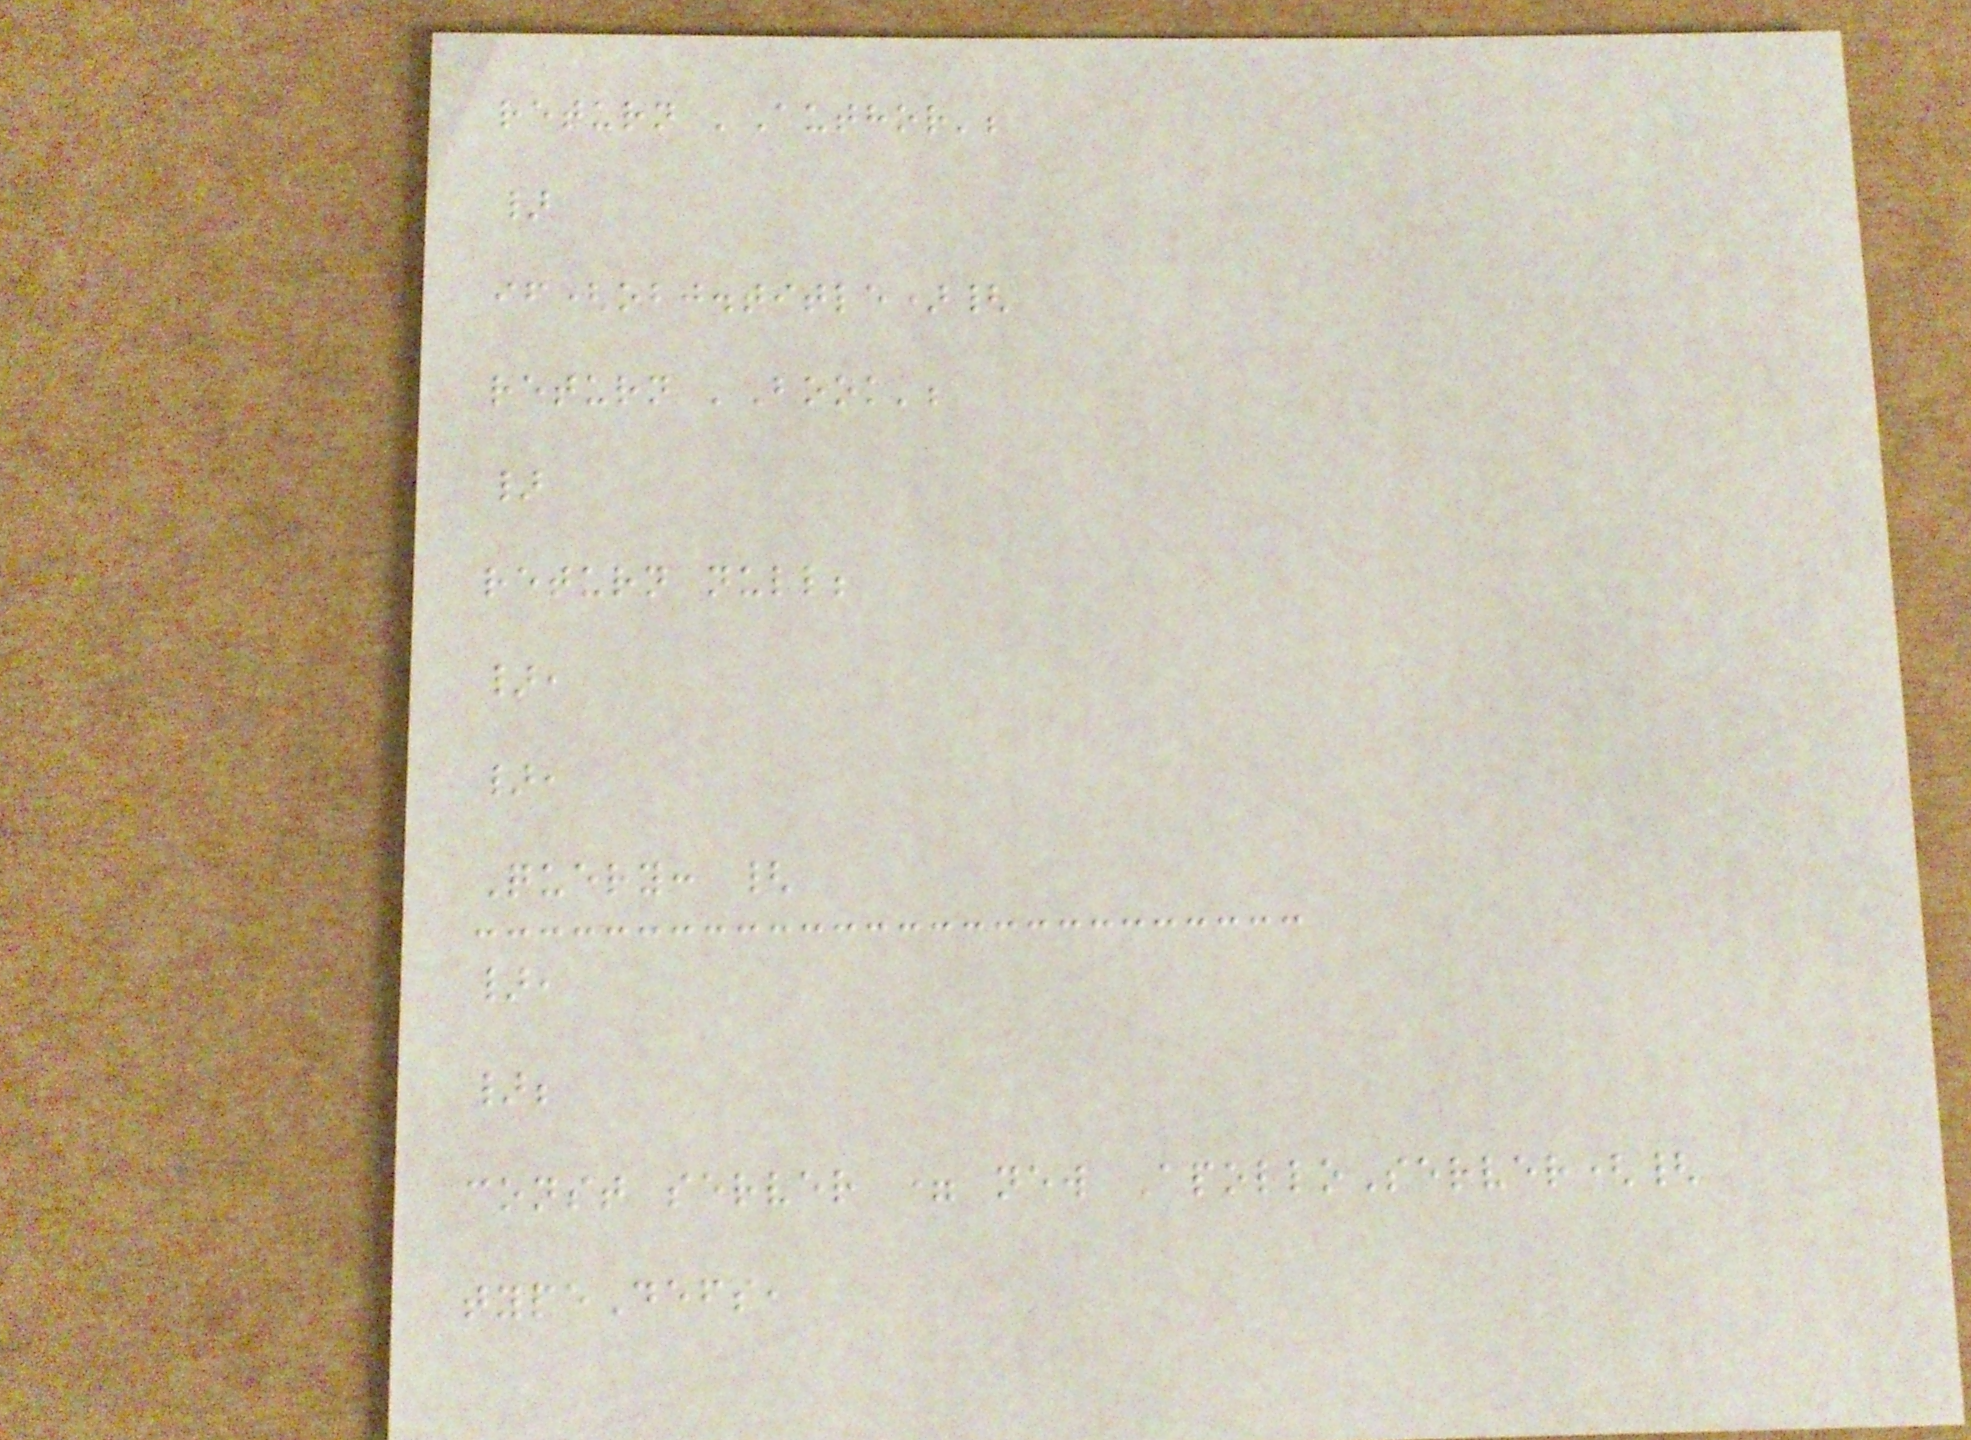return 'Author';
}
if(obj.title){
return 'Book';
}
return null;
},
},
Query: {
},
};
const server = new ApolloServer({
typeDefs,
